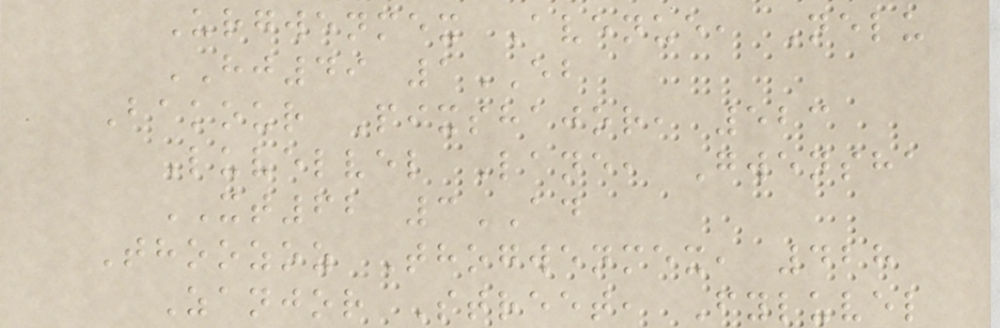Urgwenmex Avenue, Nelu
HJ49 1EB
Bakour Pixshajor, 523
Luvelvel Lane, Gwensha
XT62 3AD
Thoozoz Thogwenmex, 428
Zanjor Street, Fyluvel
